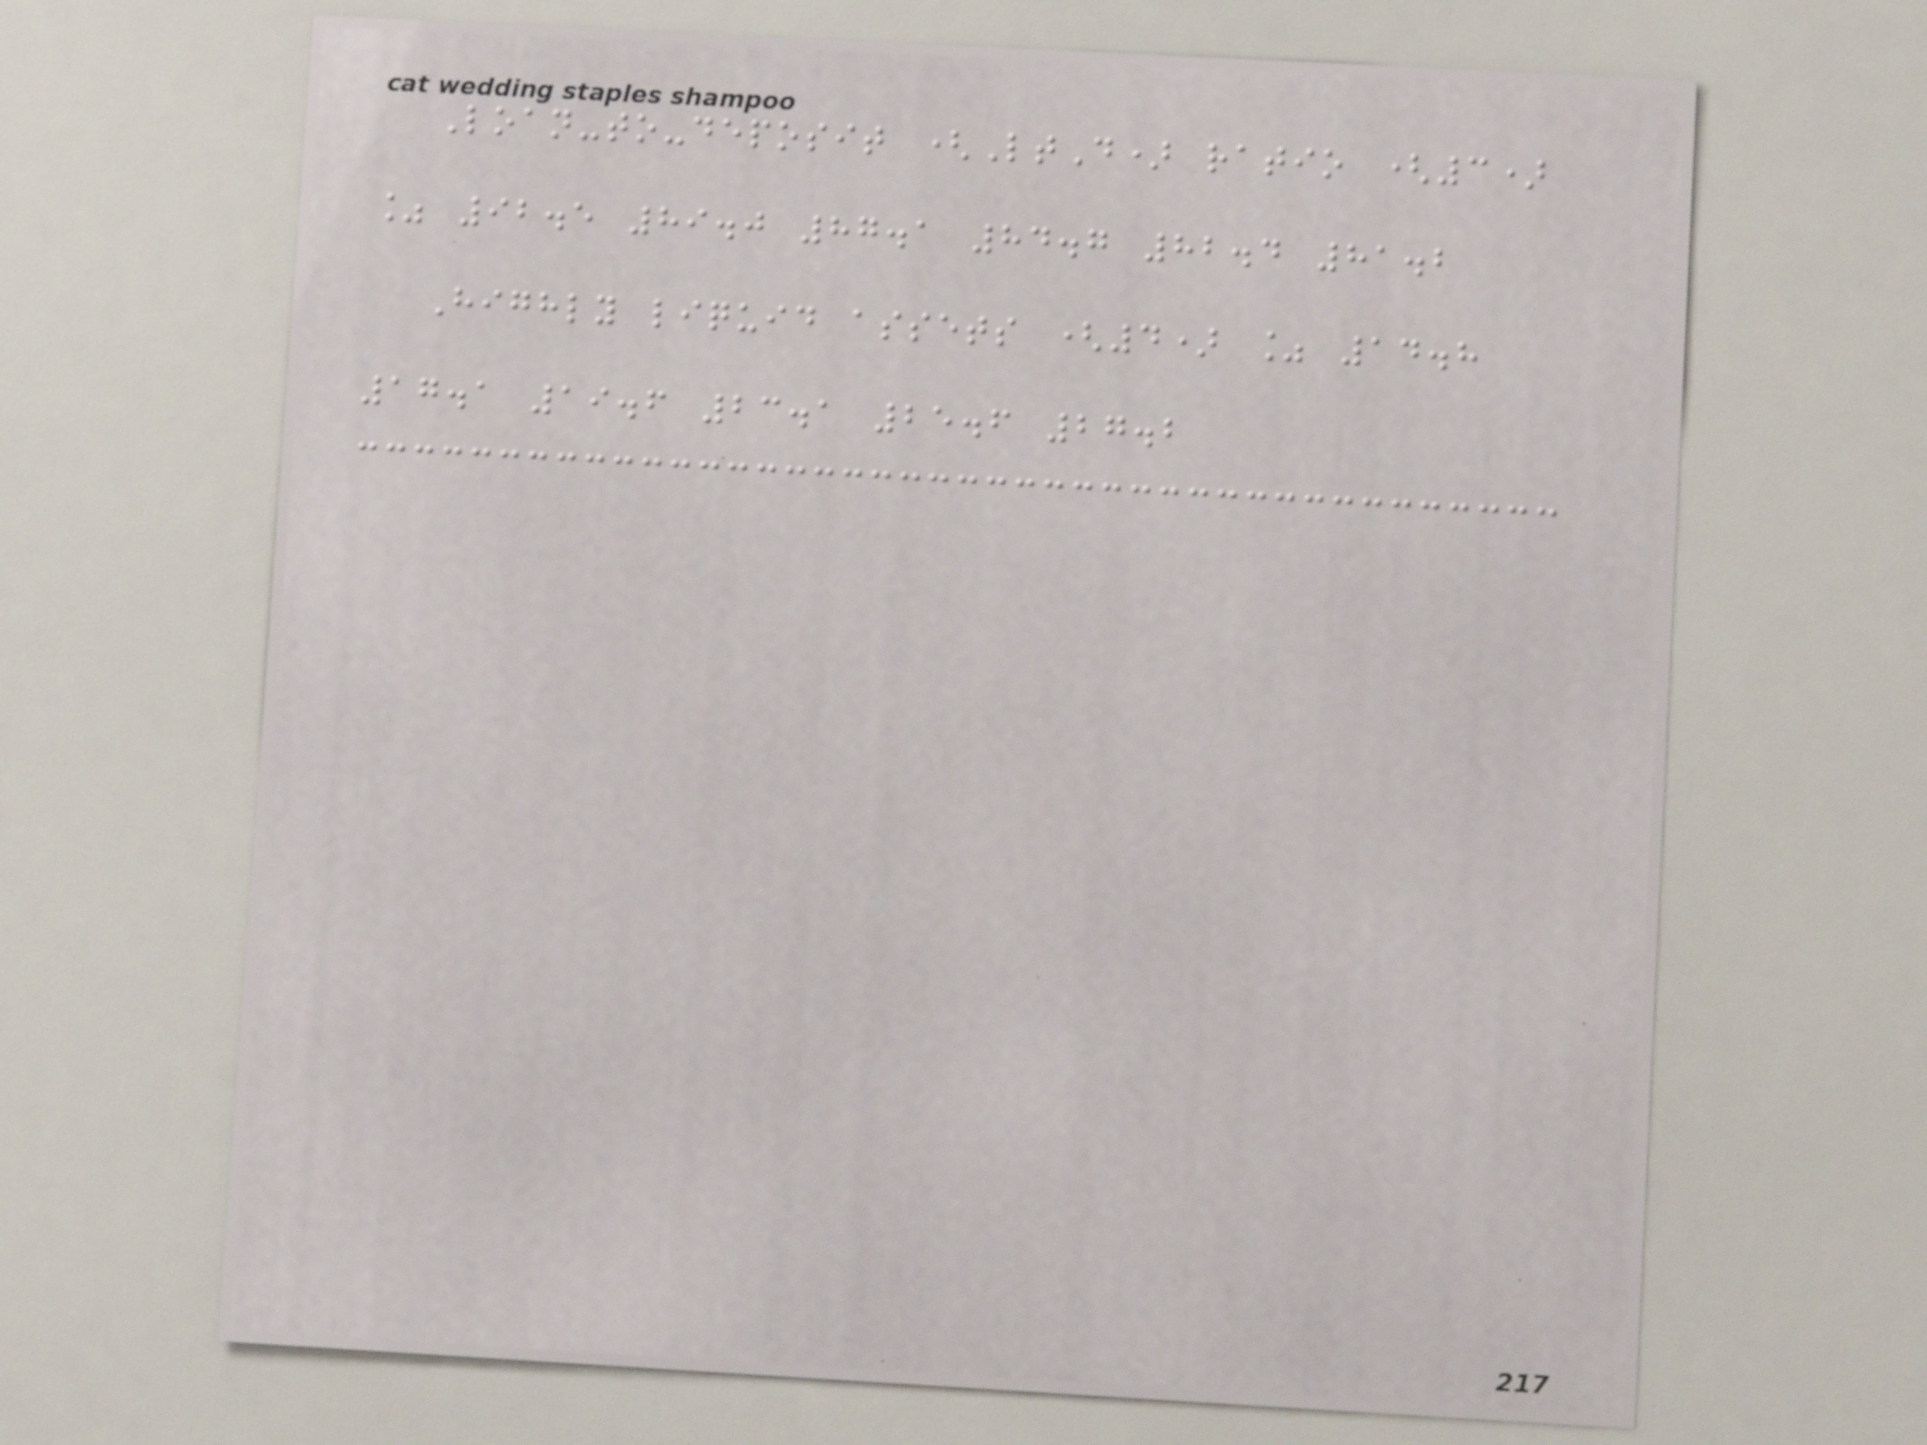Loan-to-deposit (LtD) ratio (3)
% 92.5 89.0 87.1 84.7 82.4 81.2
Highly liquid assets (4) % 14.8
17.1 19.6 23.1 25.6 27.2
